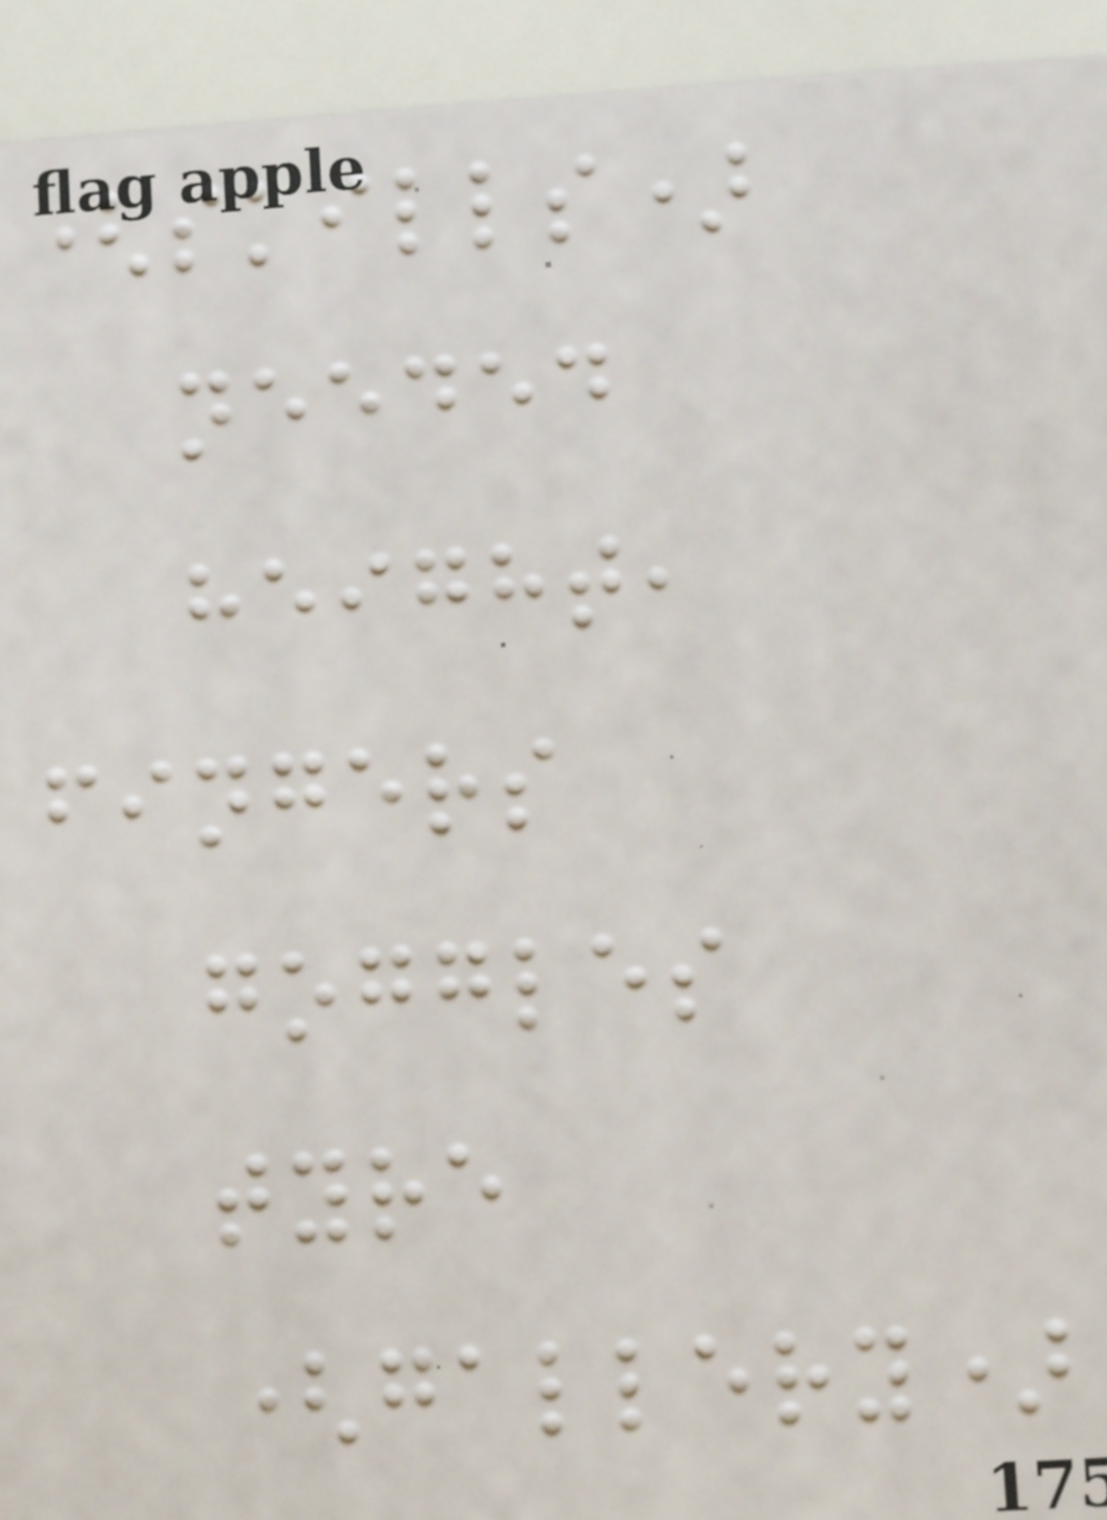(skills)
needed
height,
fingers
goggles
tyre
(gallery)
